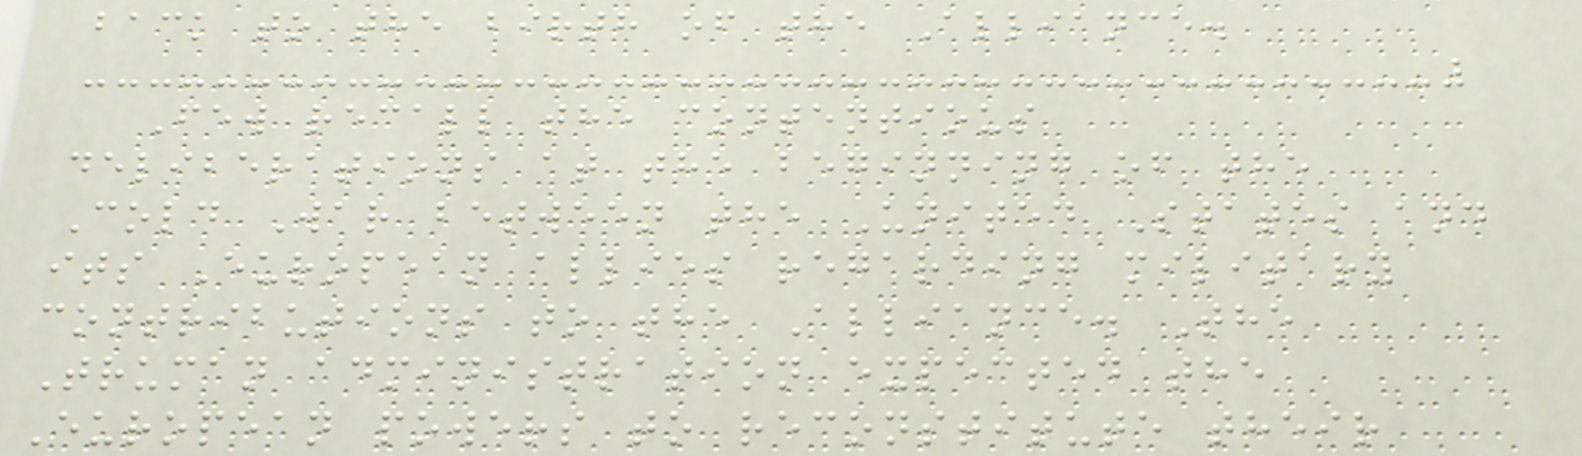back to the birth of the Alliance.
Few recall the contentious
deliberations at the beginning of the
Cold War between the United States and
its European allies regarding military
contributions to the Alliance. The
Truman administration expected the
European powers to reconstitute their
